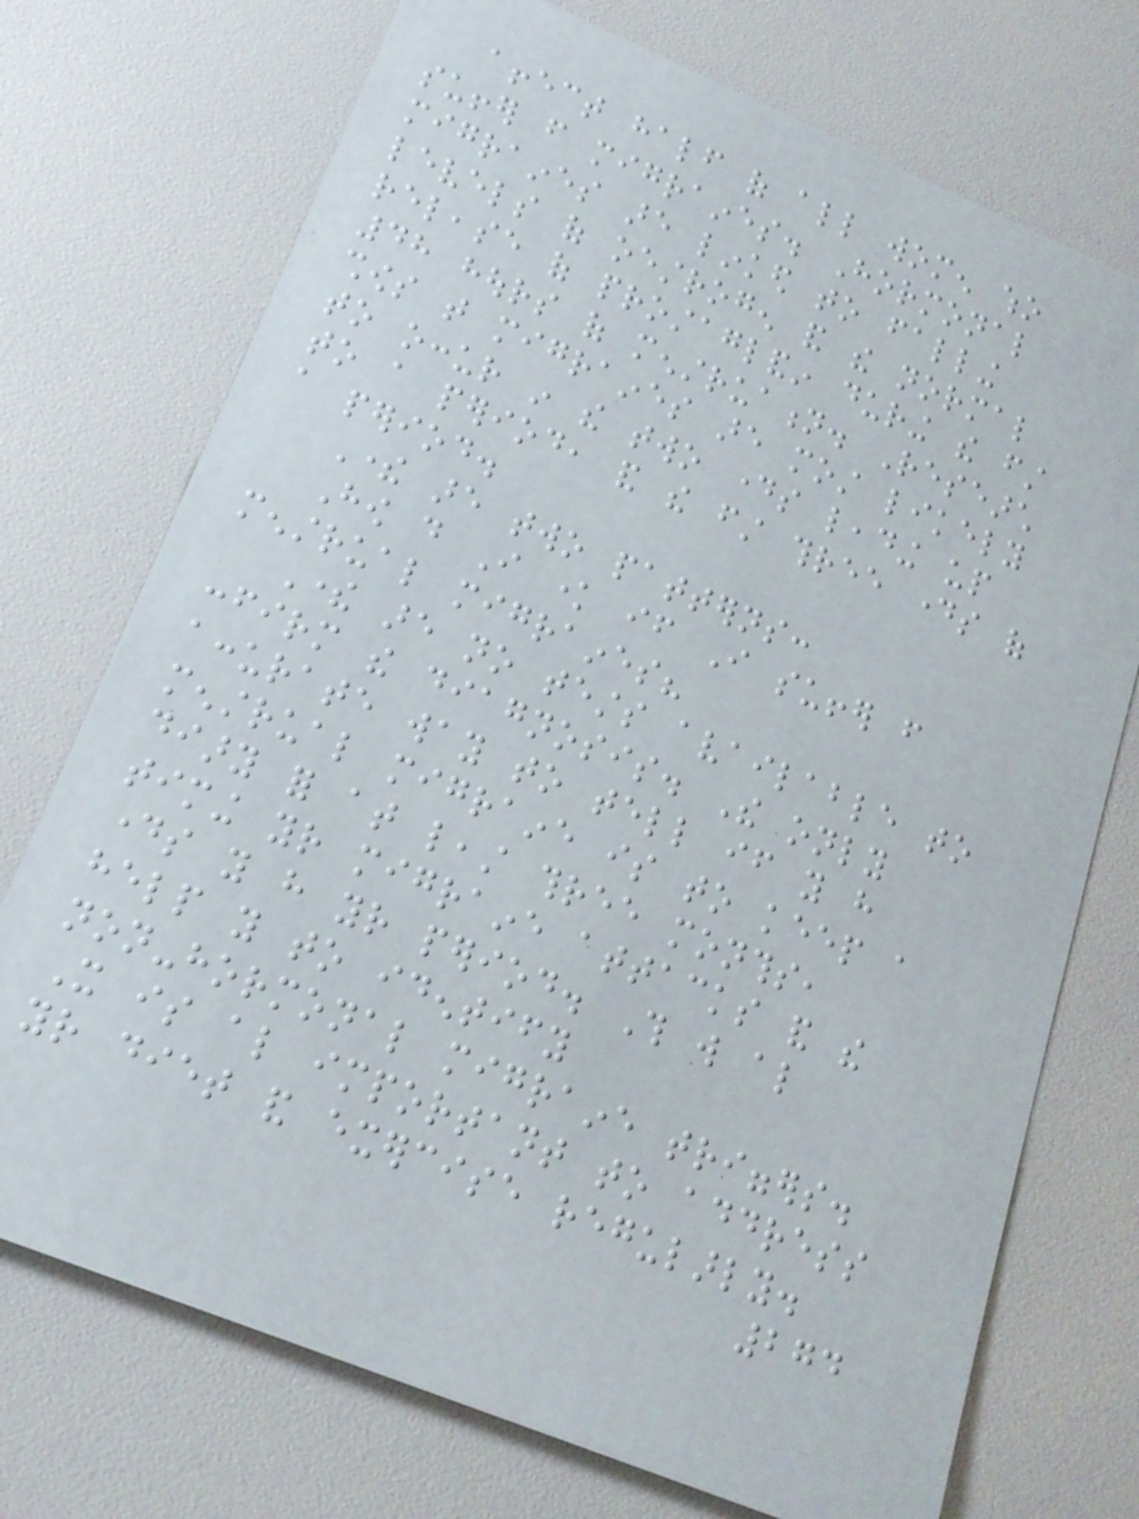affect half of all women who
suffer from migraines. Hormonal
migraines are linked to falling
levels of oestrogen and the normal
release of prostaglandin during the first
48 hours of menstruation. Research
shows that migraines are most likely
to occur in the two days leading up
to a period, and the first three days of
a period.
There are two patterns:
How do I know if I suffer from
menstrual migraines?
There are no tests available to
confirm the diagnosis. The only
accurate way to tell if you have
menstrual migraine is to keep a
diary for at least three months,
timing your migraine attacks and the
days you have your period. This will also
help you to identify
non-hormonal migraine triggers.
It is also important to address
your diet and exercise regularly.
274
